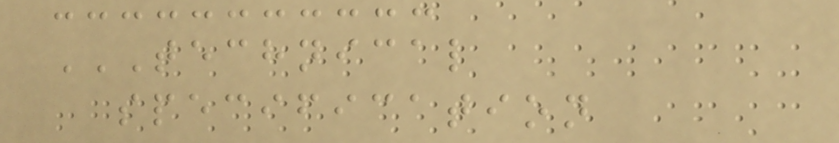TECHNICAL
SPECIFICATION
